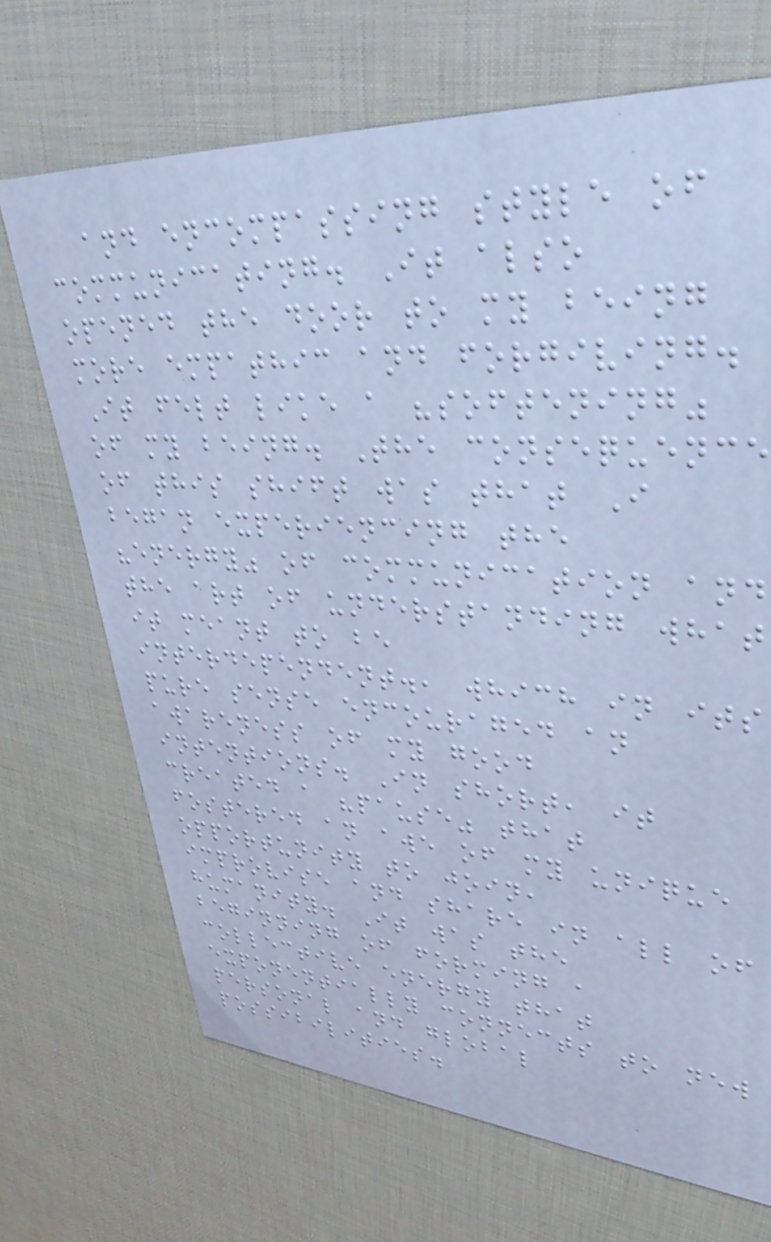and encompassing style of
communicating. It also
opened the door to my being
more empathic and forgiving.
It felt like a "softening"
of my being. The consequence
of this shift was that I
began experiencing the
"energy" of communication and
the art of understanding what
it meant to be
interdependent., which in its
pure sense encouraged an
awareness of my good
intentions. In short, it
created a "pause" that
fostered an awe of my unique
opportunity to join,
improvise and share in all of
humanity. It was the
beginning of forming a
collective energy that
exponentially connects to new
personal and global
possibilities.
